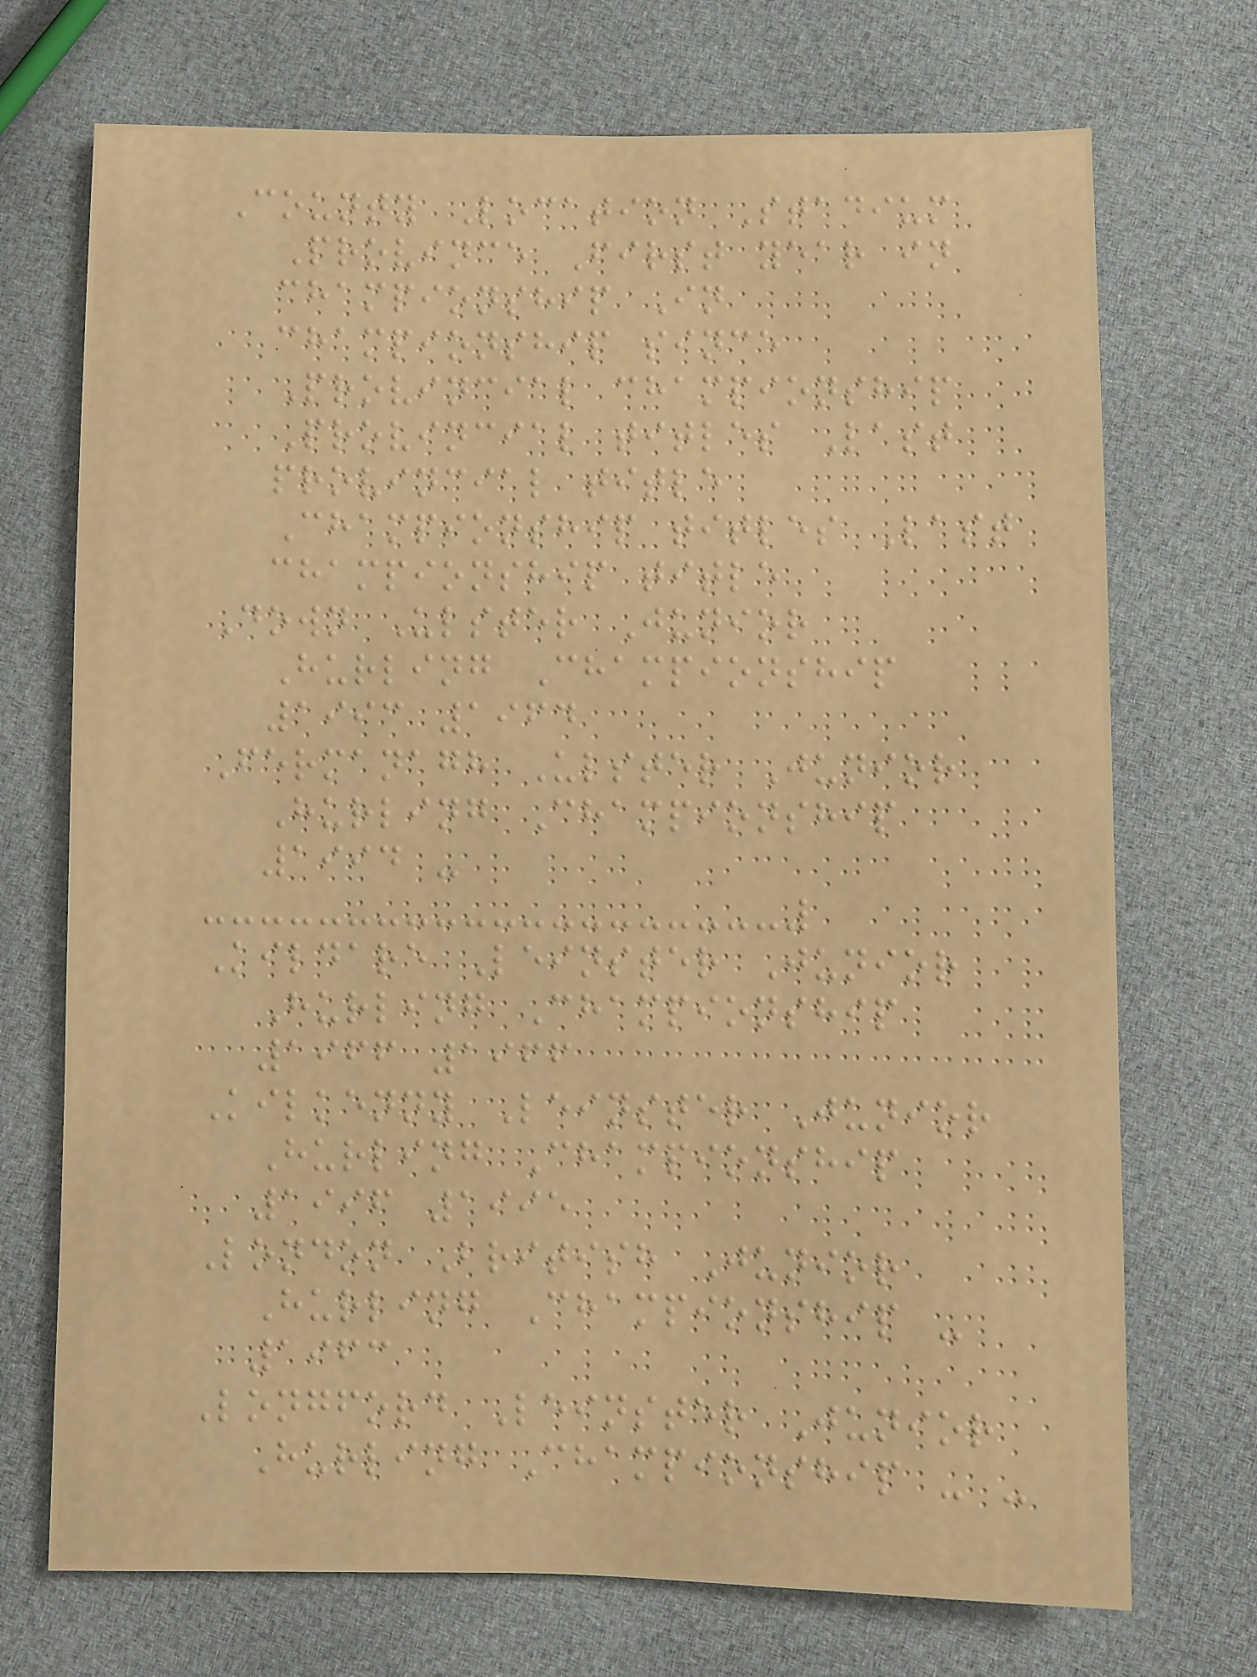County Location Stadium
Province First year in
championship In
championship since
Provincial championship
Provincial titles Last
provincial title
Championship titles Last
championship title
Down Ulster Junior
Hurling Championship
1993 1964
Fermanagh Ulster Junior
Hurling Championship
1994 -
Kildare Leinster Junior
Hurling Championship
1966 1966
Kilkenny Leinster Junior
Hurling Championship
1996 1995
London British Junior
Hurling Championship -
1963
Longford Leinster Junior
Hurling Championship - -
